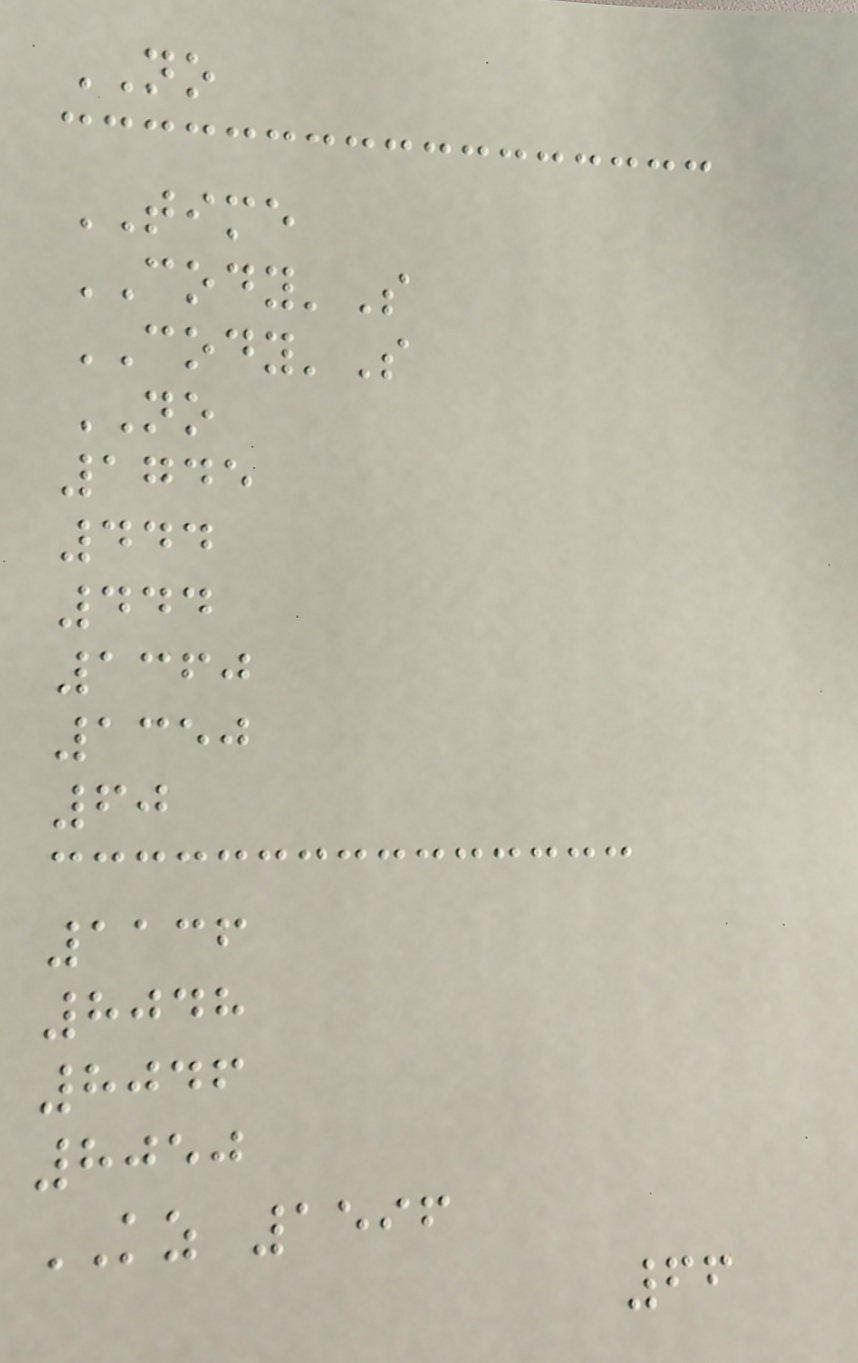NO
TIME
CODY'S
CODY'S
NO
1745
444
444
1360
1350
60
1136
8048
8046
8050
KZ 1596
66
